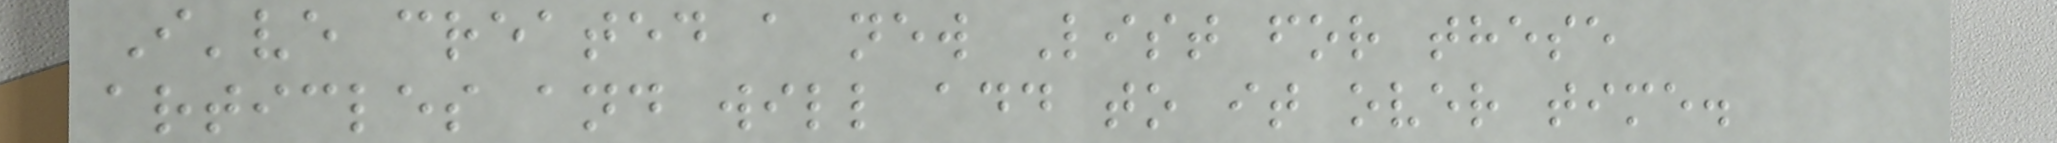I've created a new List for these
articles and will add to it over time.
